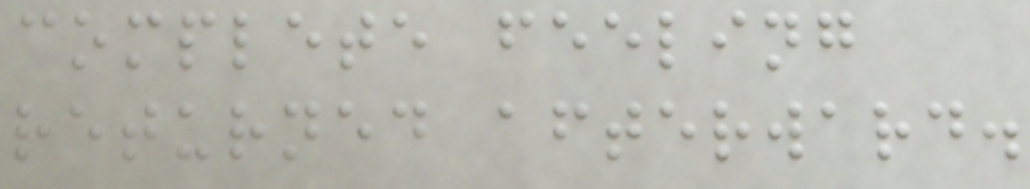complete feeling
returned afterward.
